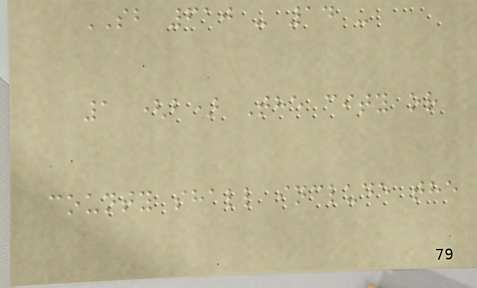SB 610 - 14 -
1 (b) The city or
county shall include the
